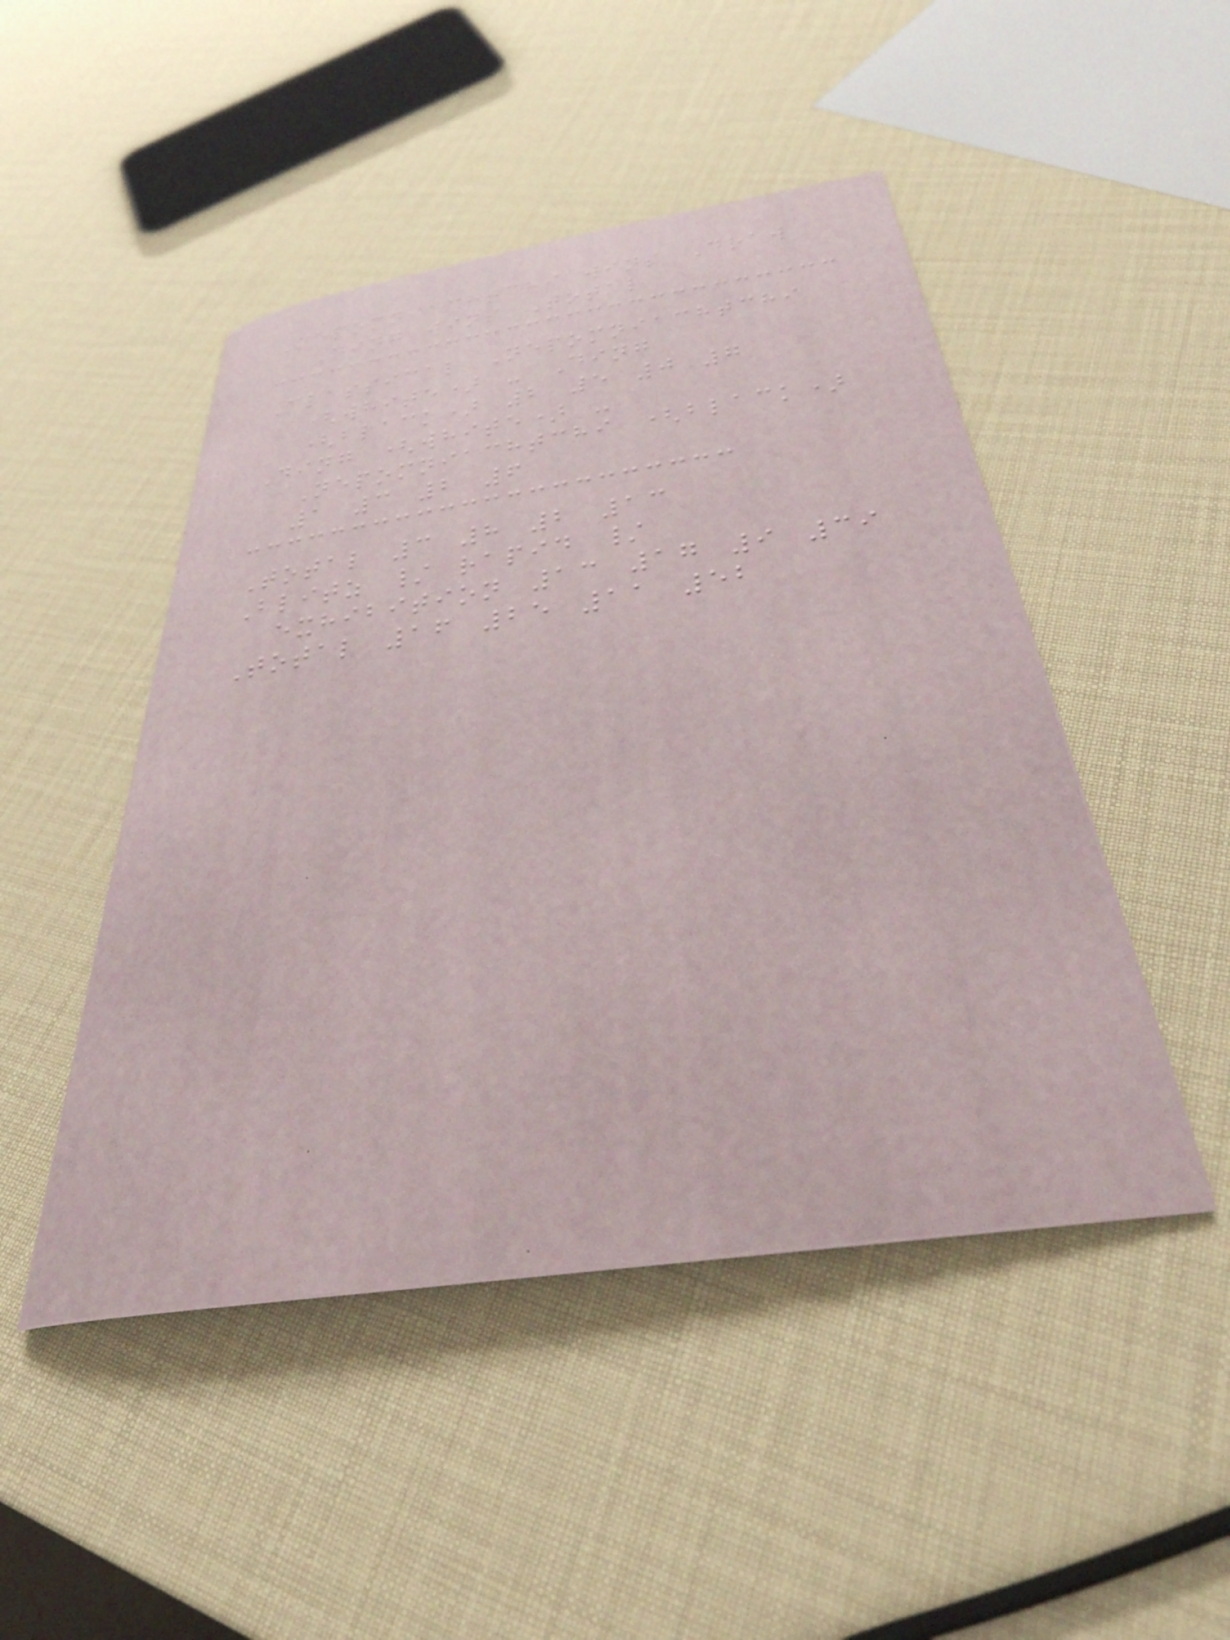Nepomniachtchi wins Draw
Ding wins Total
Classical Nepomniachtchi
(white) - Ding
(black) 2 5 0 7
Ding (white) -
Nepomniachtchi (black)
1 3 2 6
Total 3 8 2 13
Blitz / rapid /
exhibition 13 17 9 39
Total 16 25 11 52
